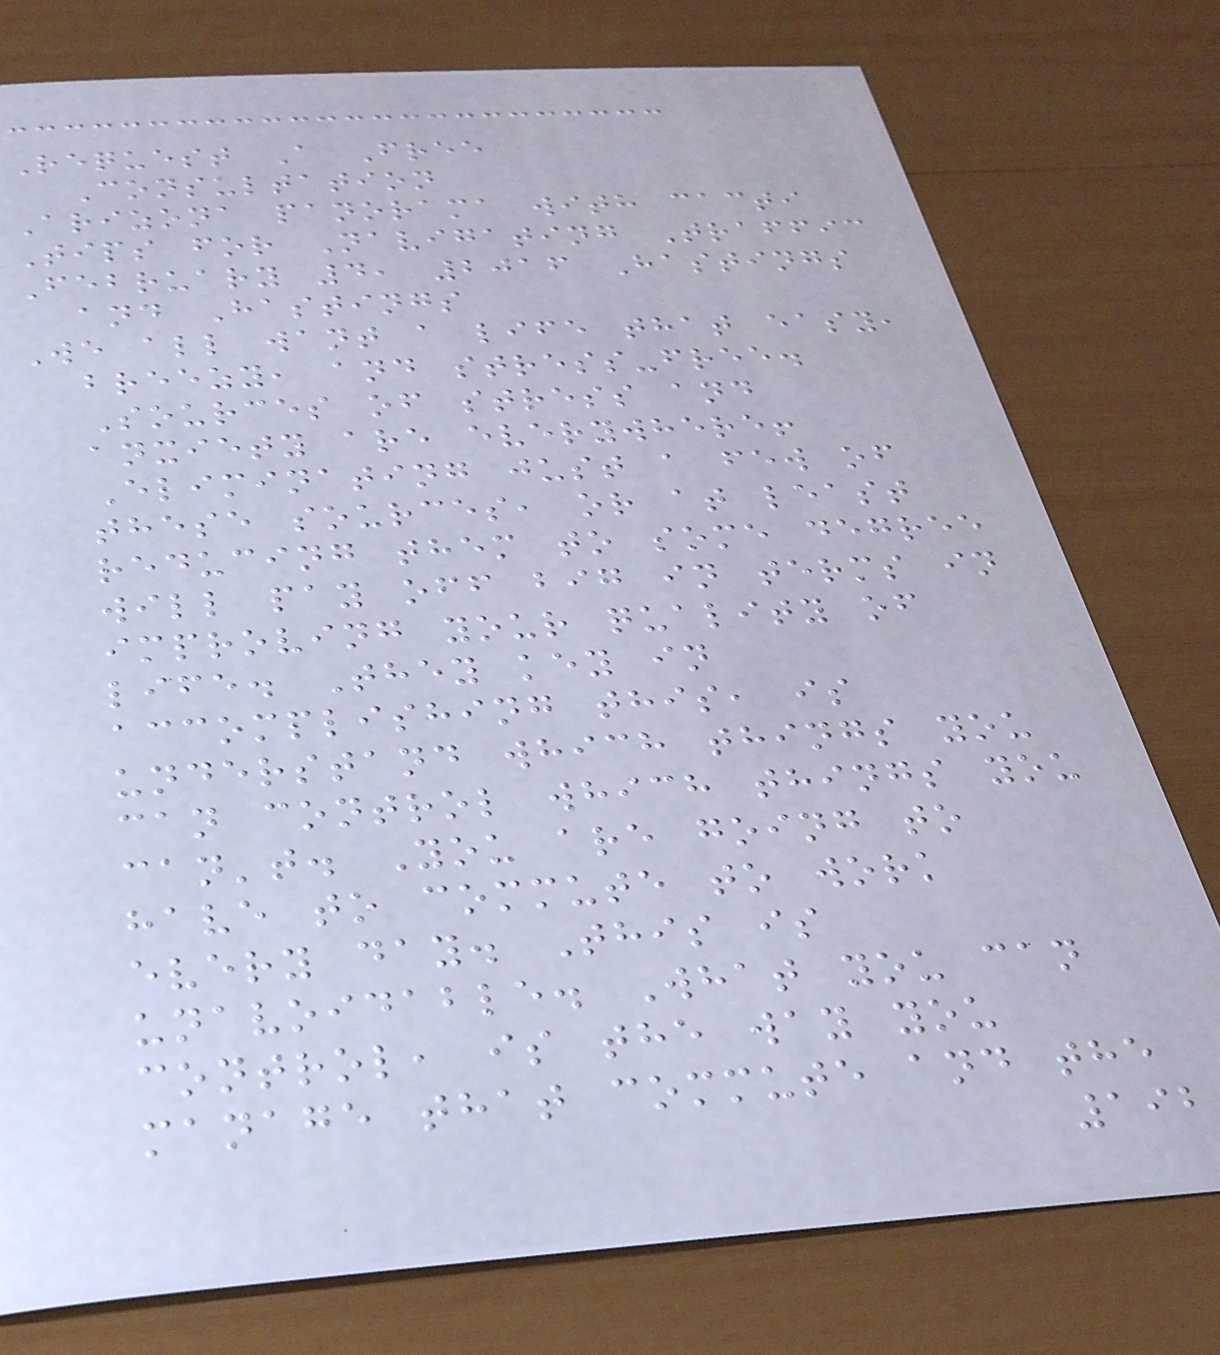Request A Free
Consultation
Arizona panorama with cacti
Tips for Navigating Traffic
February 4, 2016 Hastings
and Hastings
We all want a life that easy,
breezy, and stress-free.
Sources of stress and
anxiety are everywhere!
Eliminating just a few of
these sources, or at least
reducing them to some degree
will pay off big in terms in
improving your quality of
life. They key in
accomplishing this, is
understand which things you
can control which things you
can't. You are going to
have to commute to work
every day. This is
unavoidable. What you can
control, is the way you
manage that commute and the
192
